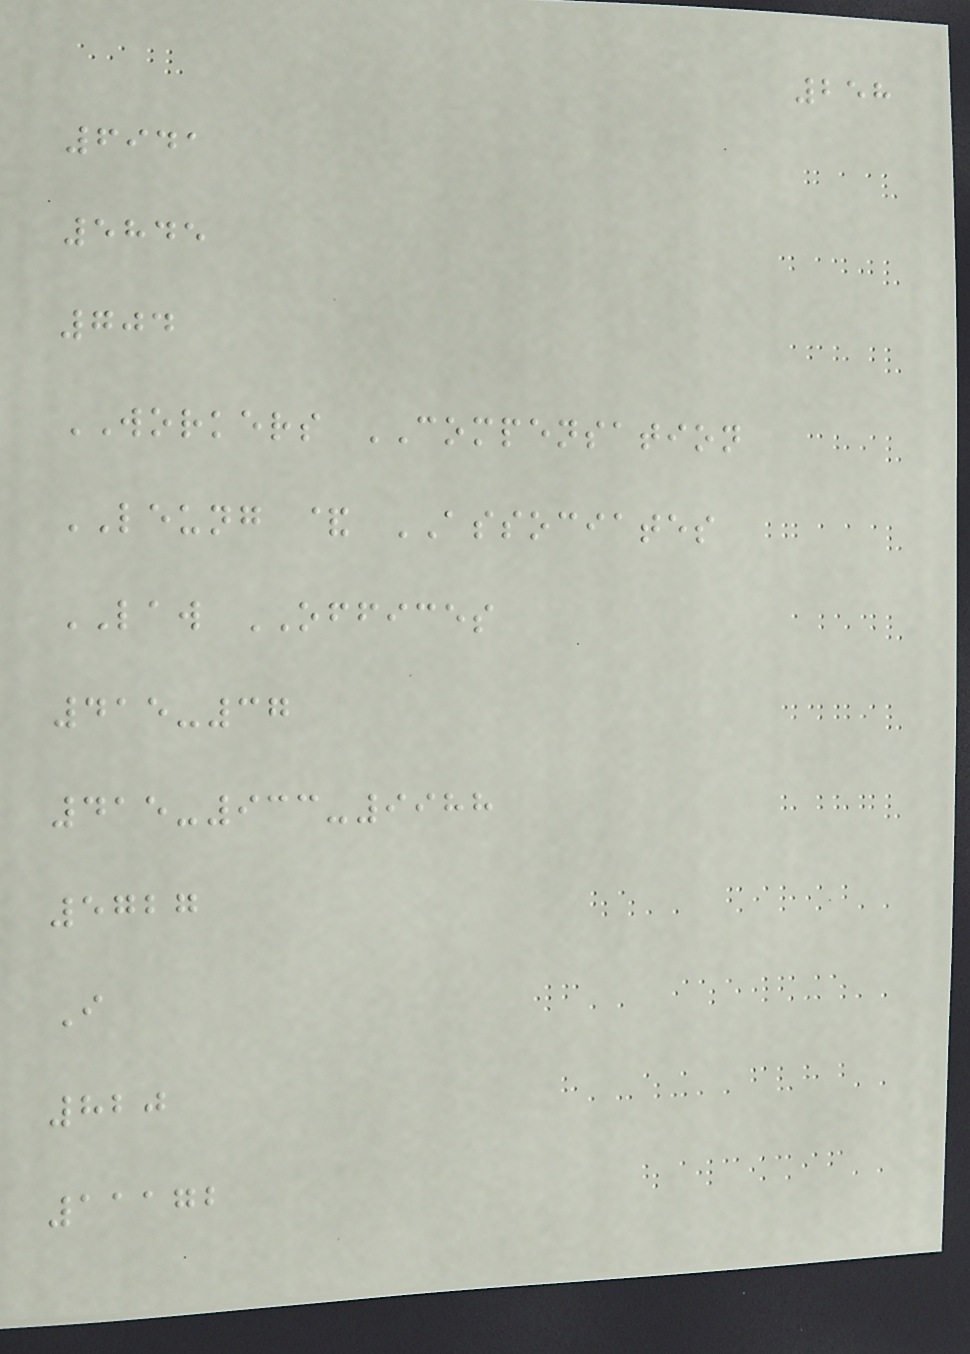258
6941
5845
704
WORKERS COMPENSATION
LEUNG & ASSOCIATES
LAW OFFICES
415-37
415-933-9988
5727
I
820
11172
